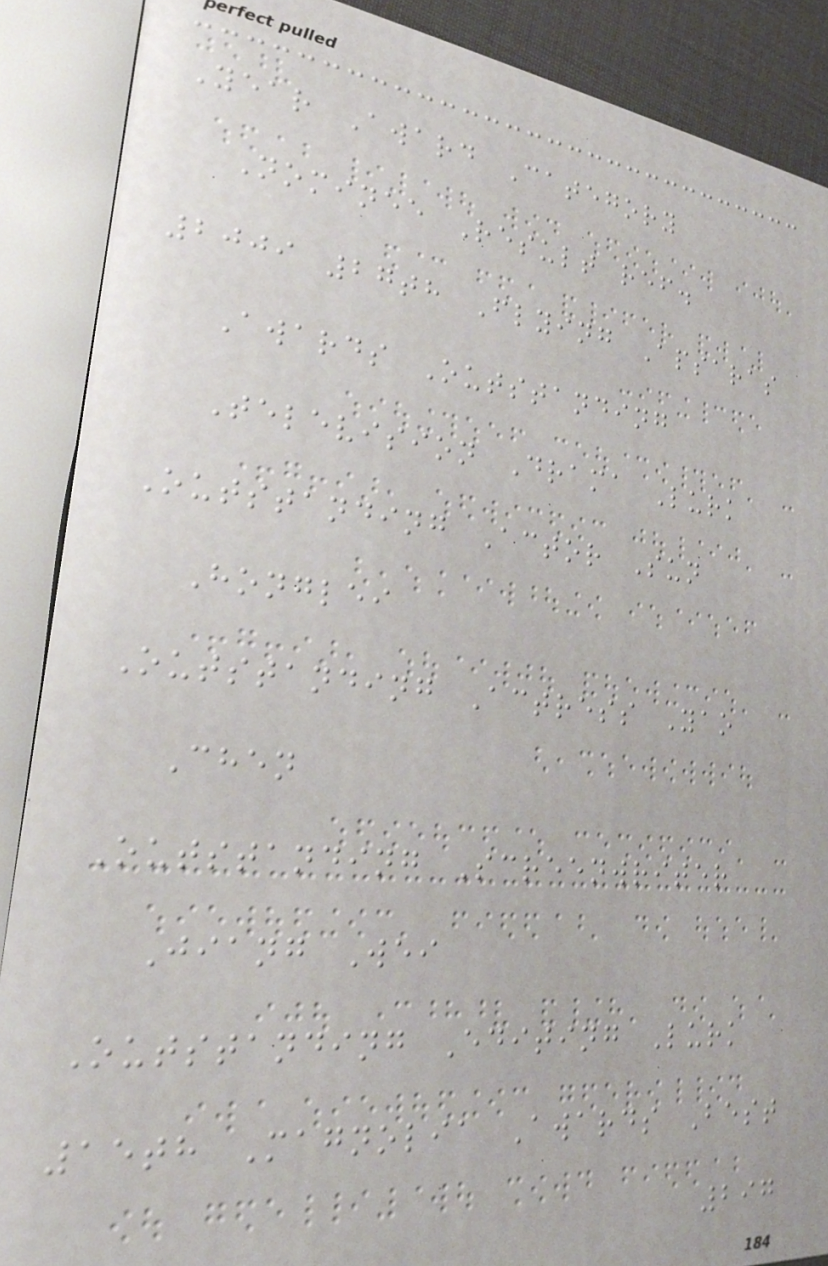Year Award Category
Nominee Result ref.
2009 27th Flying Apsaras
Awards Outstanding
Television Drama Lurk
Outstanding Actor Sun
Honglei
Outstanding Actress Yao
Chen
Outstanding Screenwriter
Jiang Wei
Outstanding Editing Lurk
15th Magnolia Awards Best
297
